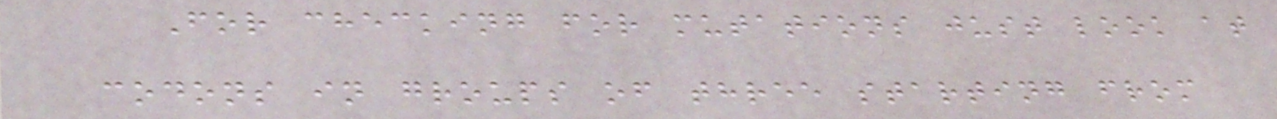For checking for mutations just look at
codons in groups of three starting from
